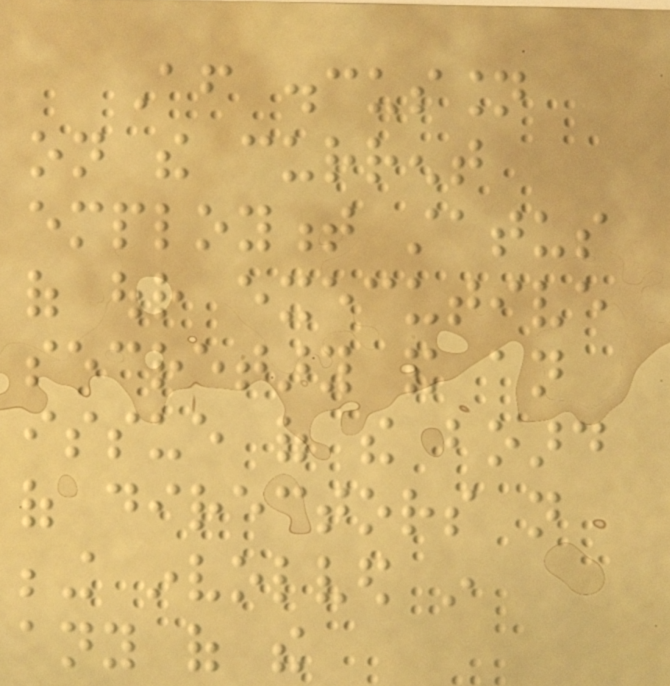After discussion
on the current
employment status
of our executive
secretary and an
issue of the board
of directors not
being involved in
any of the
